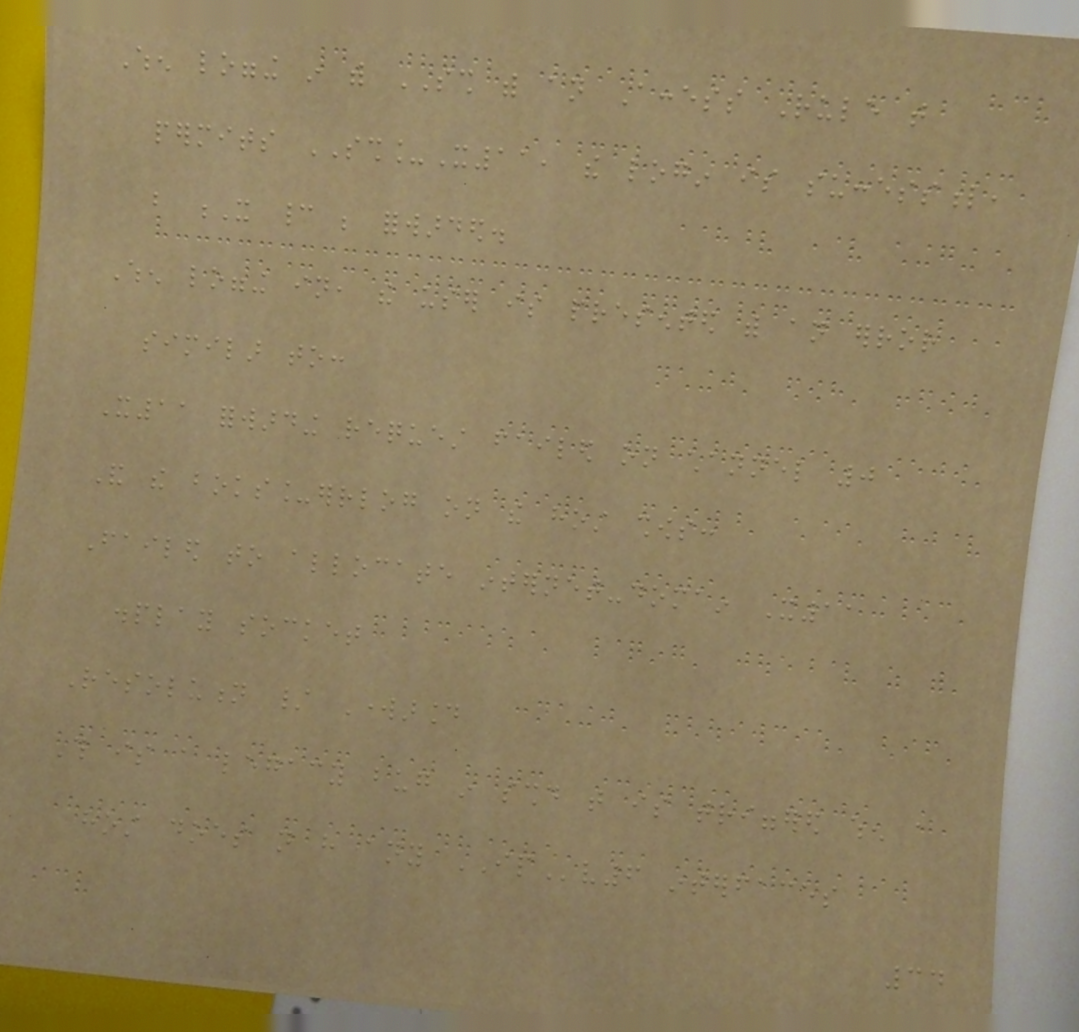When logging in with SSH with an Access Rule that
permits SSH_X11, the login is successful,
but X cannot be forwarded.
When logging in, the user is presented with an error
similar to:
X11 forwarding request failed on channel 0
And the boks_errlog on the host shows:
Failed to allocate internet-domain X11
display socket
Resolution / Workaround
This is a legacy bug in sshd that is triggered when a
host does not have any IPv6 interfaces
34
